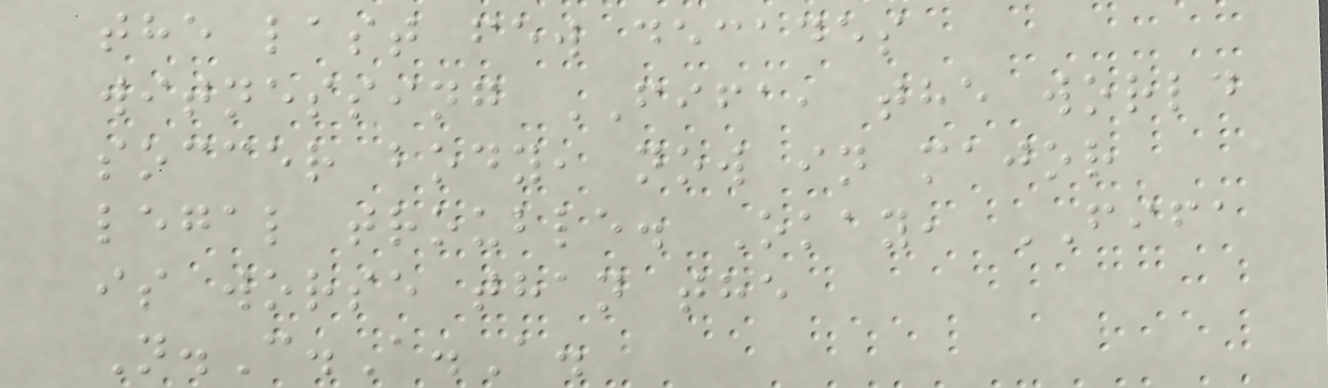the last few decades
witnessing FIFA, the world
soccer body, now in major
legal trouble. Okay, FIFA
is worse than the
N.C.A.A.
